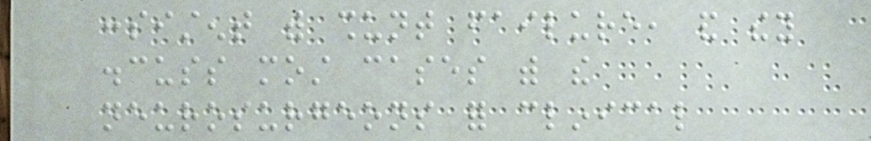consistent with shunt failure, and they
discuss most cases with the
neurosurgeons for clinical
